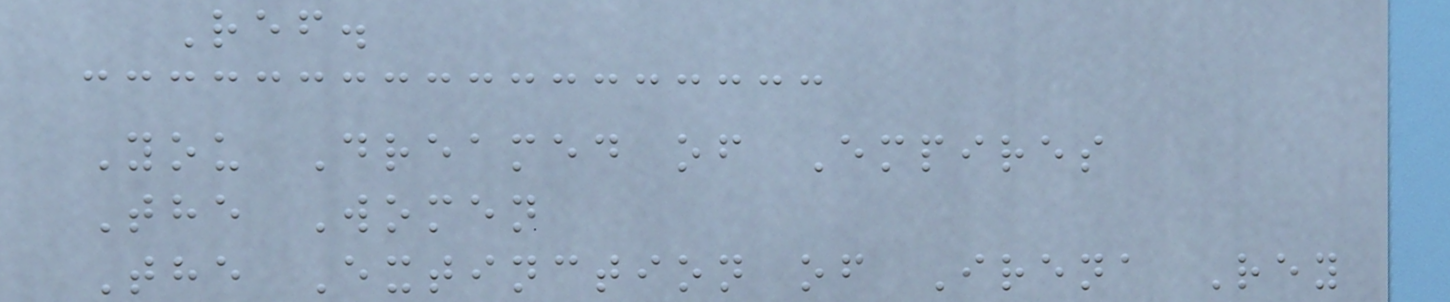Ref.
You Dreamed of Empires
The Women
The Extinction of Irena Rey
